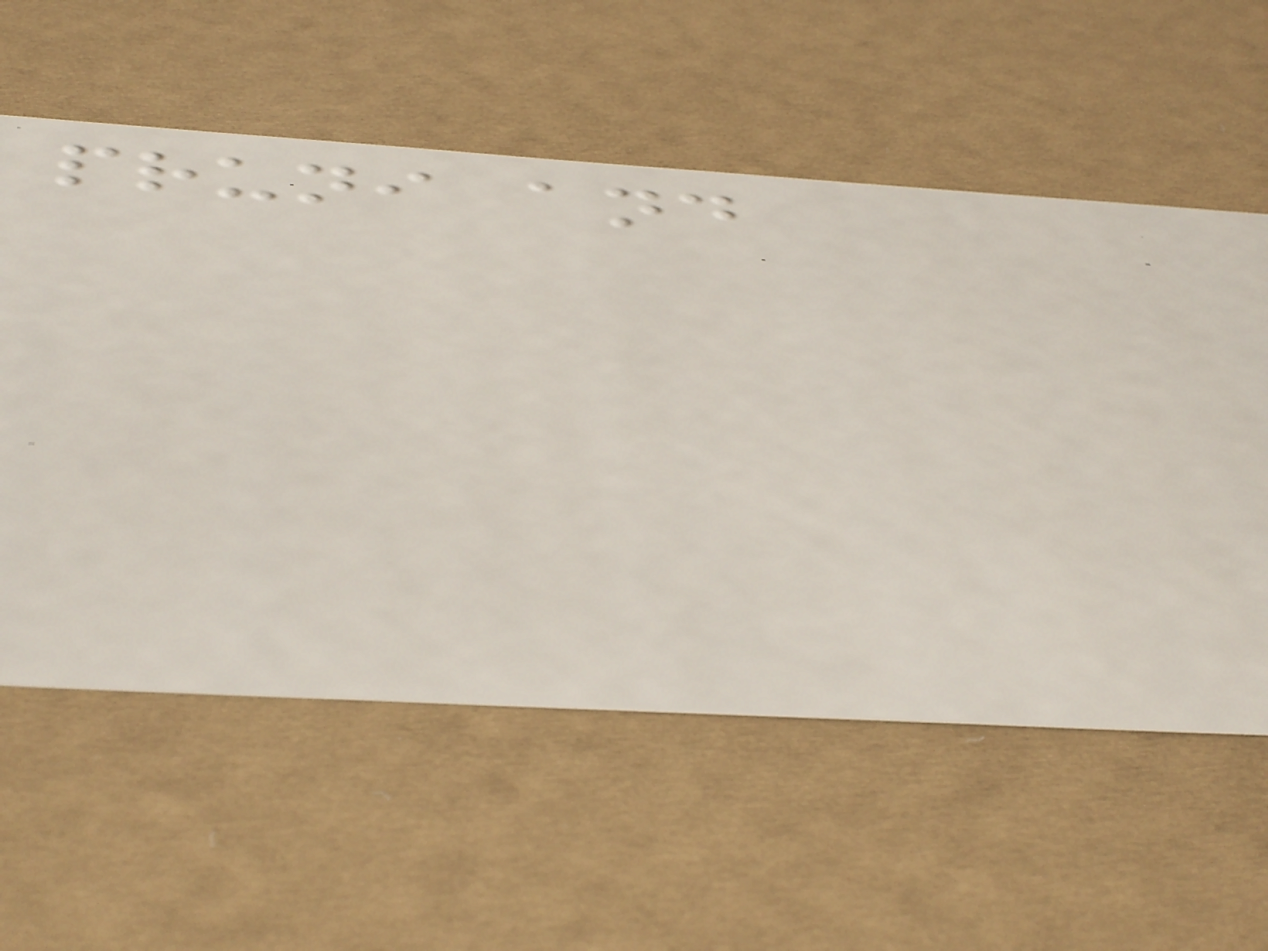pruni and
